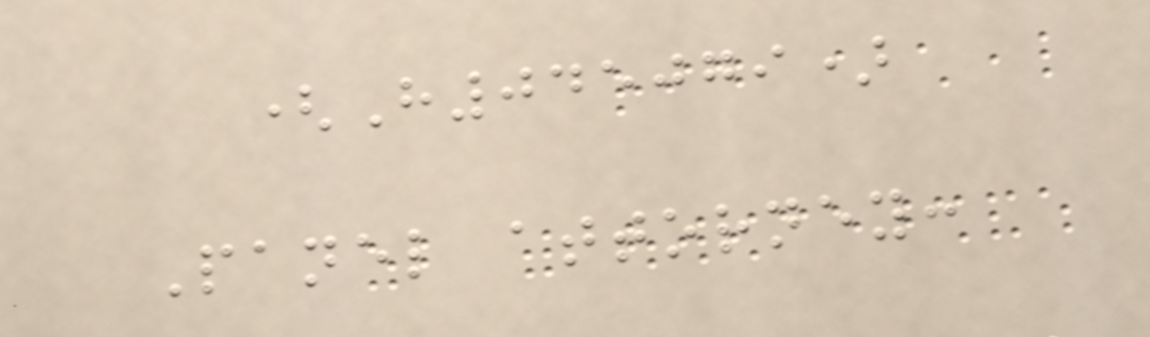(H045079)
Panel attorney:
